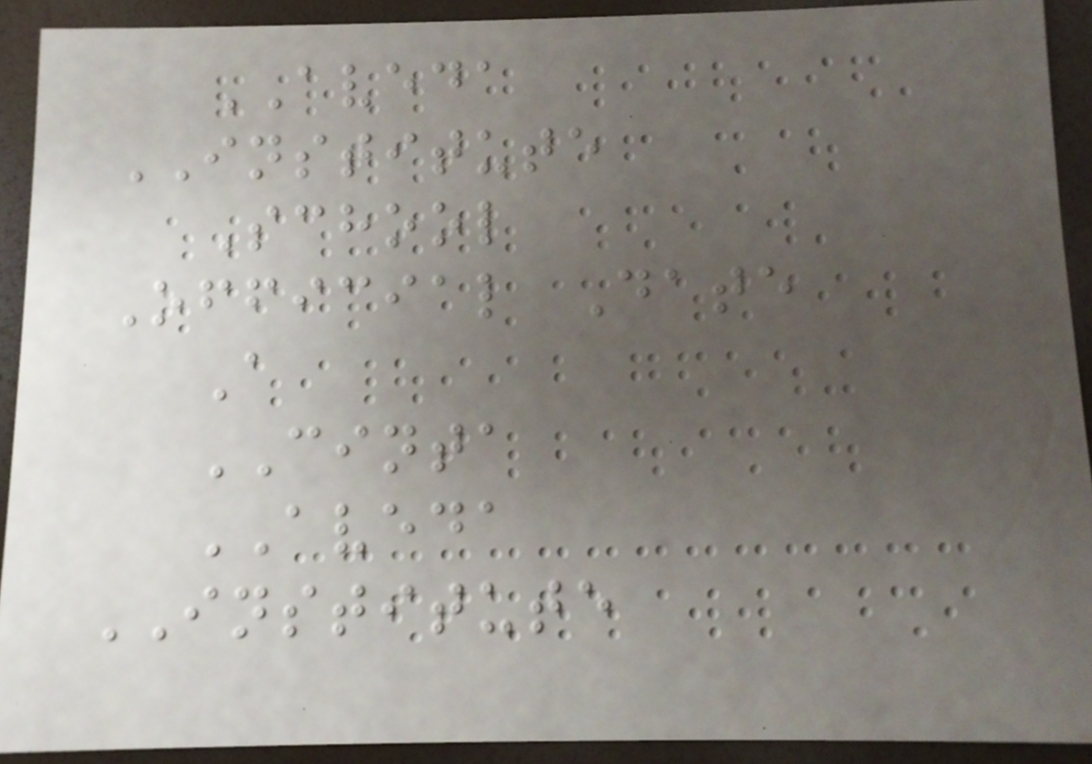AVEDA
INSTITUTE
School
Official Date
A
CINTA
AVEDA
INSTITUTE
